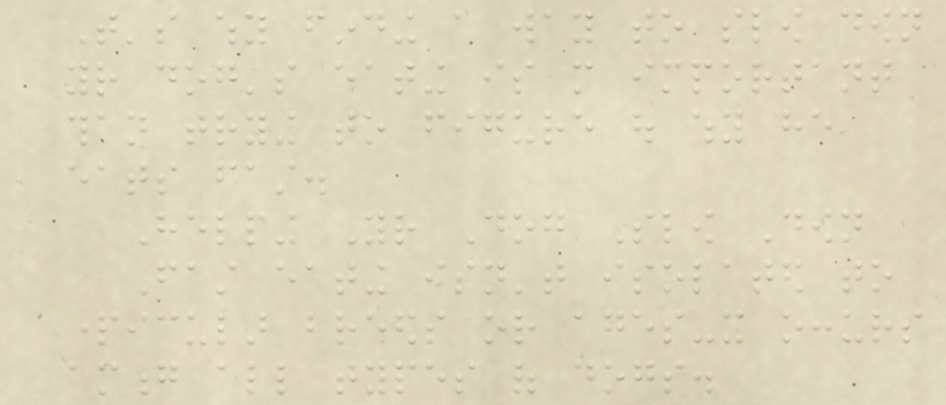That's why finding a way to slow down
your dog's eating is more important
than trying to figure out why he
eats fast.
Helping Your Dog Slow Down
Fast eating isn't isolated to
particular breeds or ages-it occurs
among all types of dogs.
